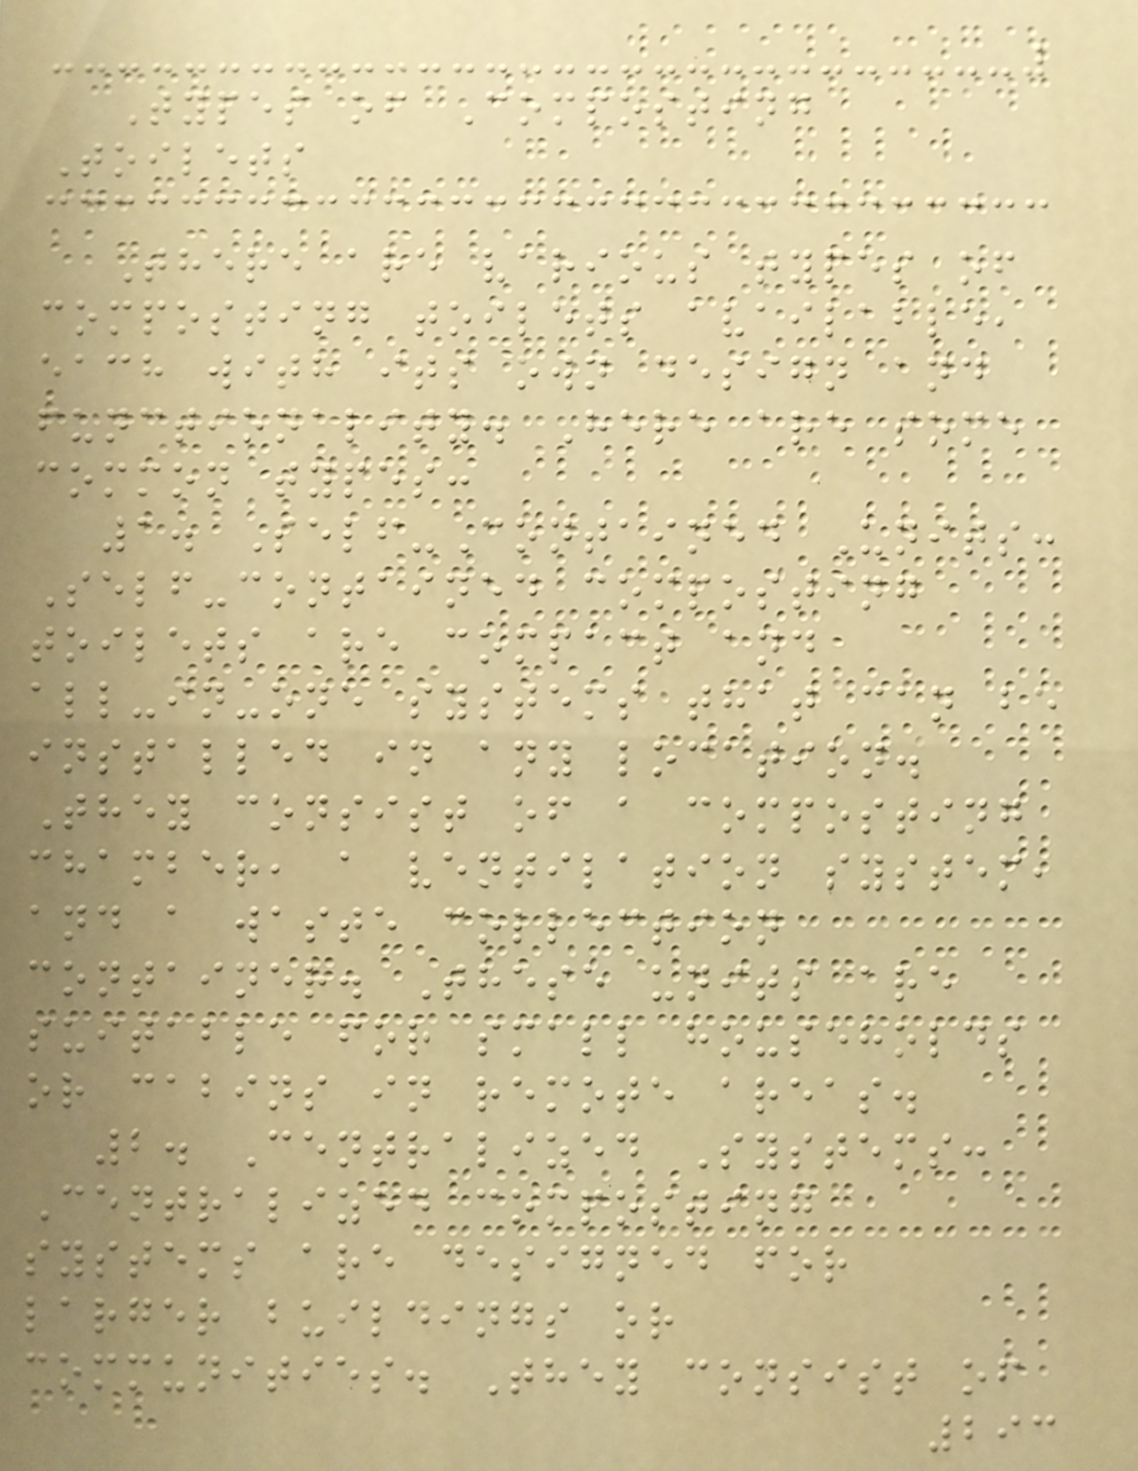Types of Composting
Toilets
There are various types of
composting toilets available,
each with its own design and
functionality. Here are some
common types:
1. Self-Contained Units:
Self-contained composting
toilets are compact and
all-in-one systems that can be
installed in any location.
They consist of a composting
chamber, a ventilation system,
and a waste collection
container. These units are
suitable for small households
or cabins in remote areas.
2. Centralized Systems:
Centralized composting
systems are designed for
larger buildings or
communities. They consist of
293
